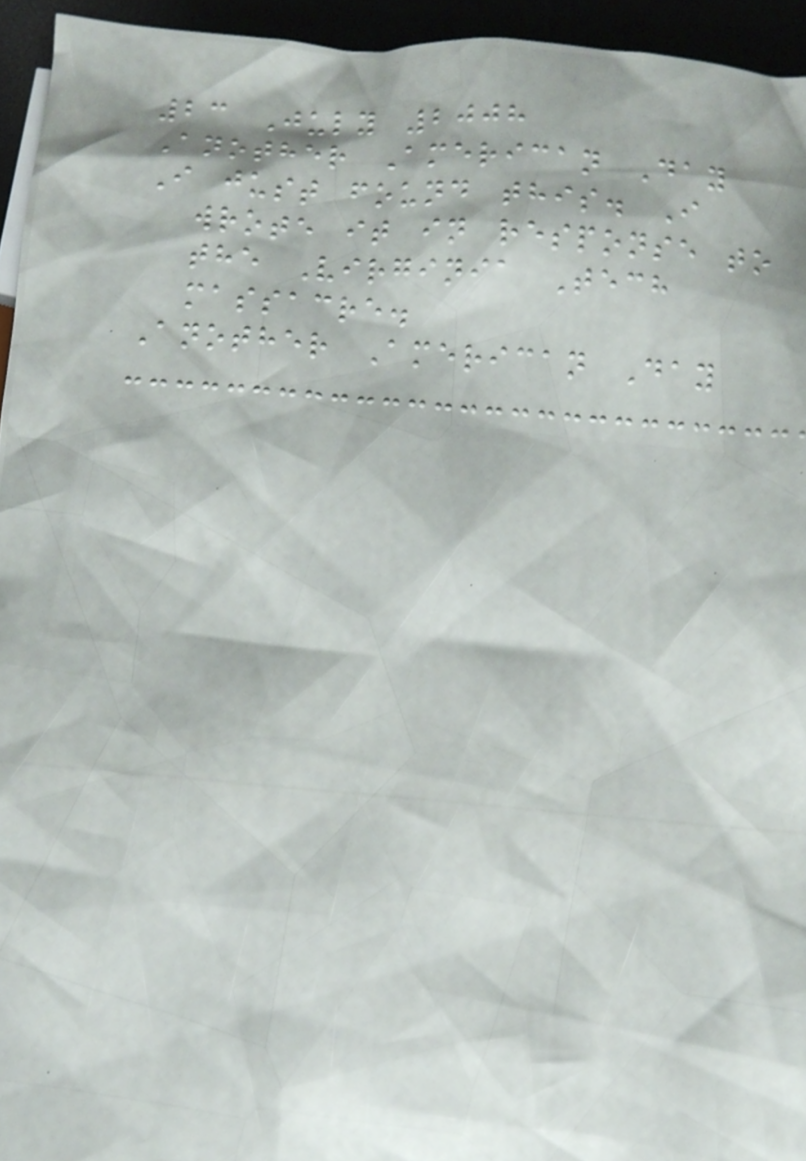23 July 2008
Another American Day
I just found this. I
wrote it in response to
the Virginia Tech
massacre.
Another American Day
